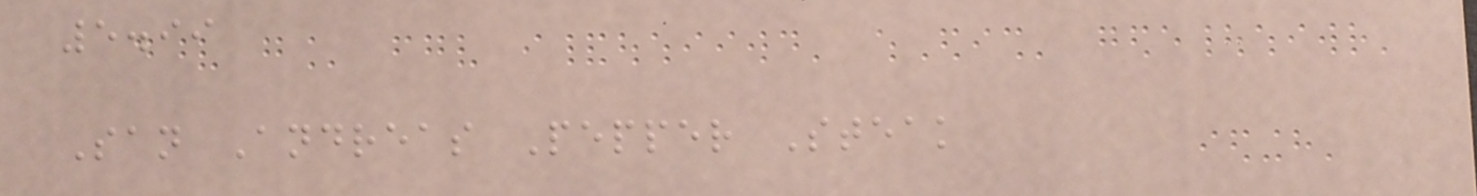5.99
San Andreas Pepper Steak
